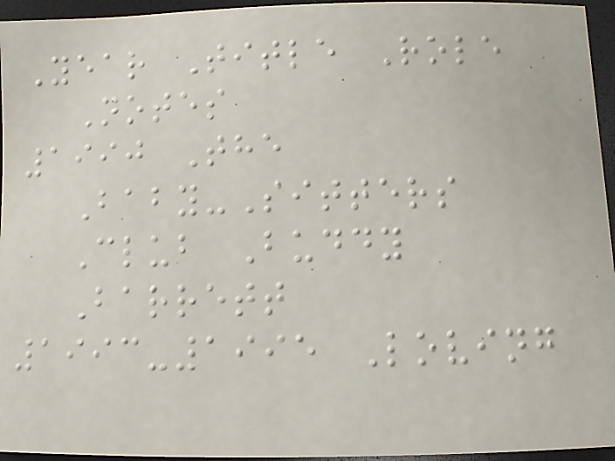Year Title Role
Notes
1990 The
Baby-Sitters
Club Buddy
Barrett
1993-1995 Loving
